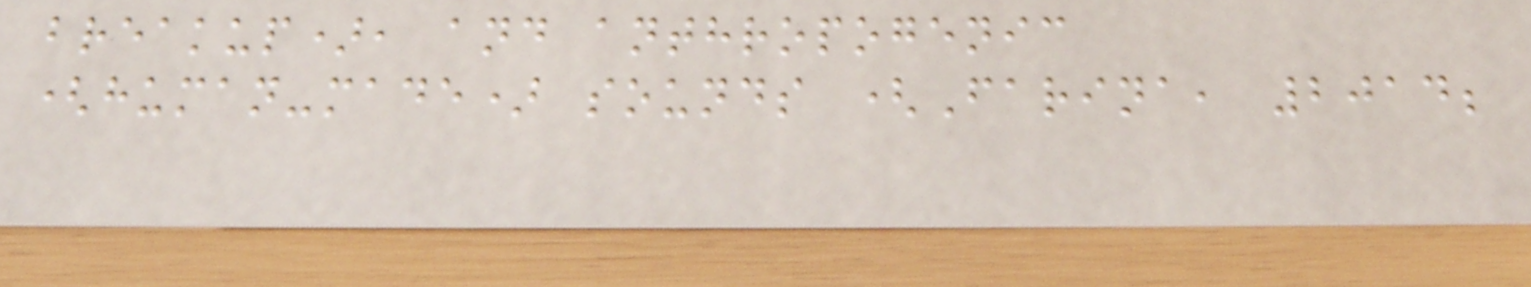breakup), and anthropogenic
(human-made) sounds (Farina, 2014;
